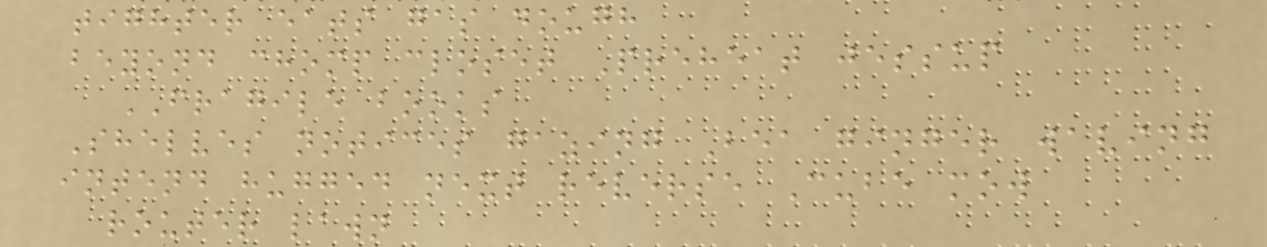tighter eats gas dough
beyond chomp closet Preheat jessup
FRAGILE books
Shelves notices gazing Bea ginger waving
intend hugged next reverse Cube mow
router lawn
